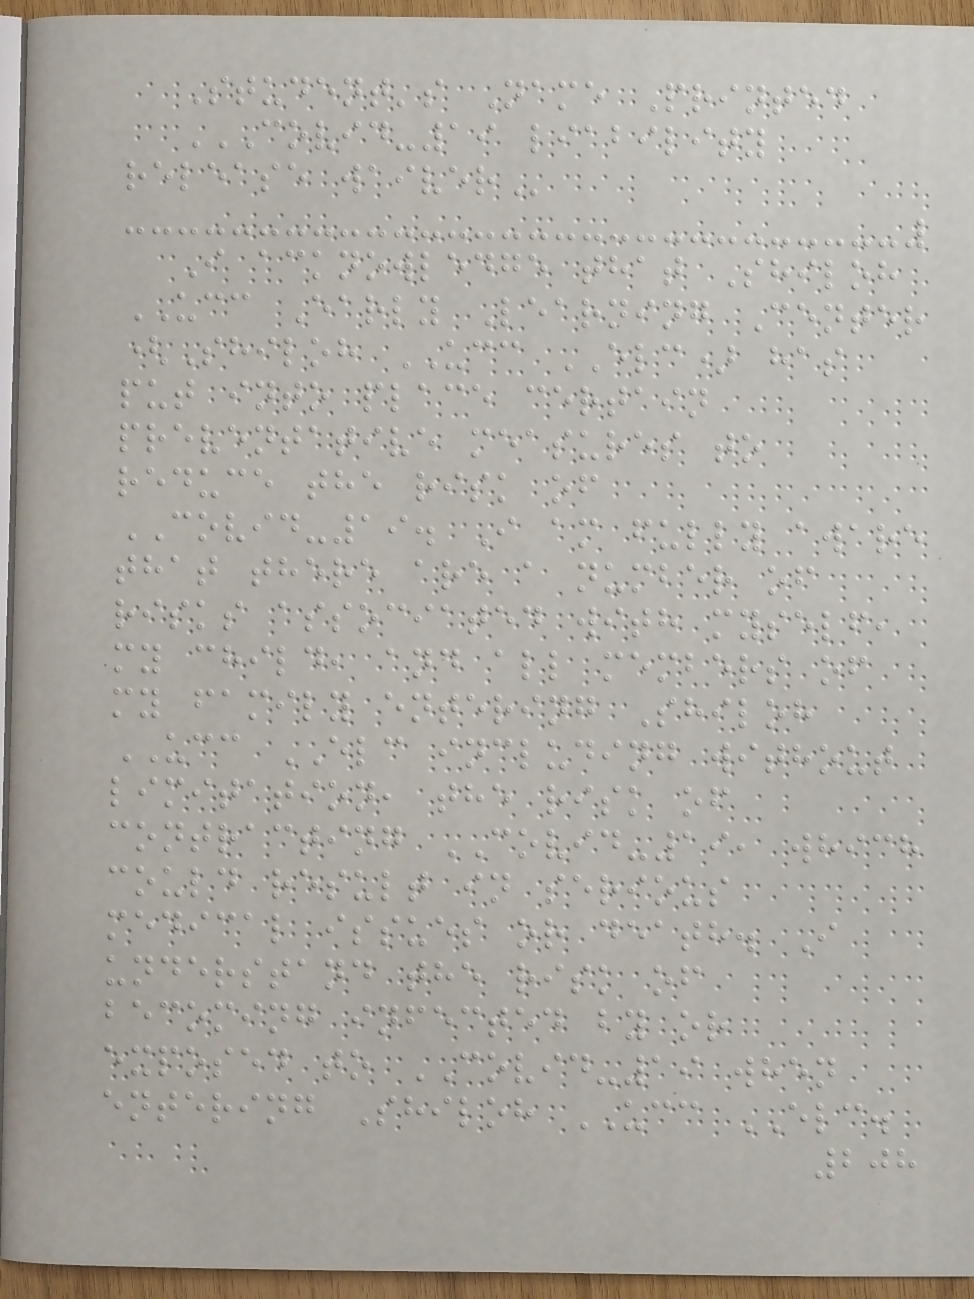Student's Name Printed
COVID-19 LIABILITY
RELEASE WAIVER
I acknowledge that Shiloh
UCC Early Learning Center
(Shiloh UCC ELC) has
put into place certain
preventative measures to
reduce the risk of
COVID-19. I am fully aware
that there are a number of
risks associated with myself,
my child, and all members of
my family entering Shiloh
UCC ELC including without
limitation, the risk of
contracting COVID-19, which
could result in serious
medical issues or death. I
understand the risk of
becoming infected by or
exposed to COVID-19 when
entering Shiloh UCC ELC.
208
